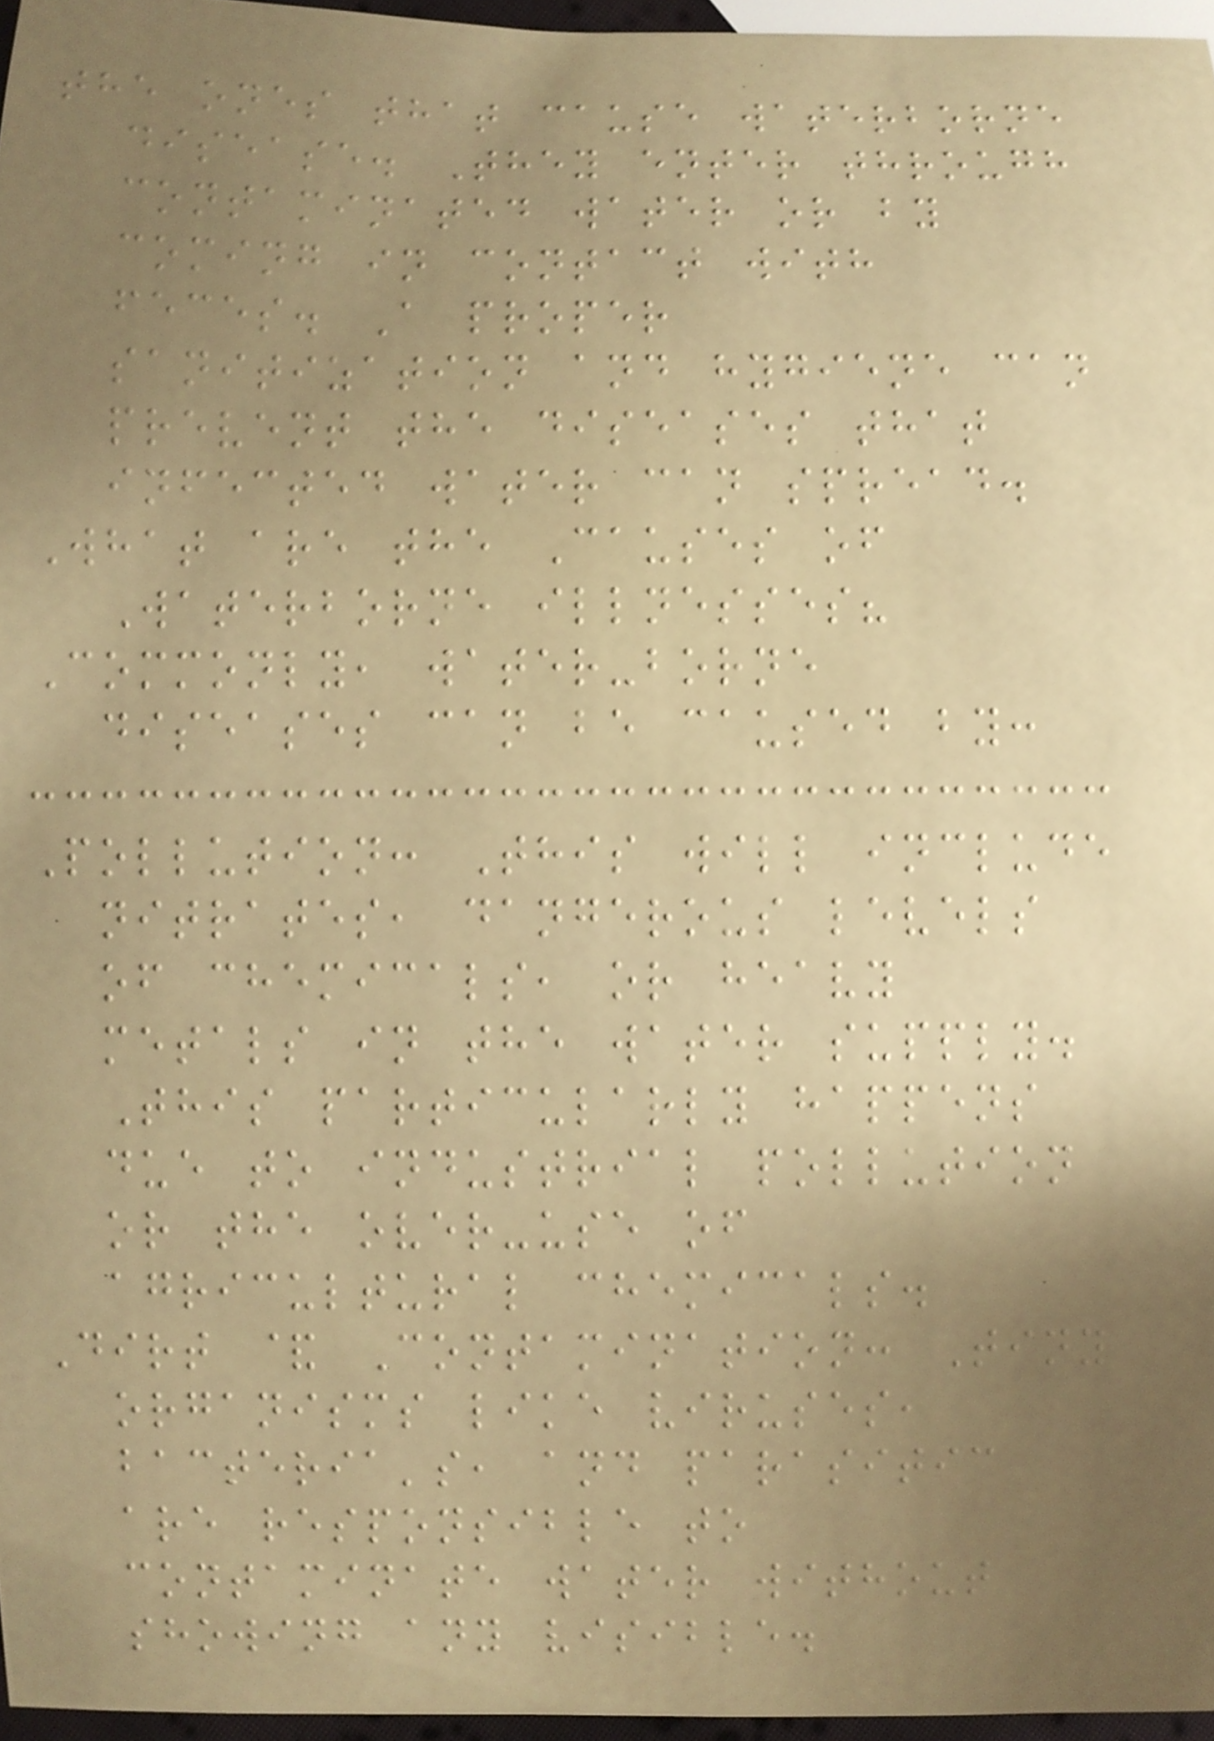the ones that cause waterborne
disease. They enter through
contaminated water or by
coming in contact with
feces. A proper
sanitization and hygiene can
prevent the diseases that
infected water can spread.
What are the Causes of
Waterborne illnesses?
Commonly, water-borne
diseases can be caused by:
Pollution: This will include
nitrates, dangerous levels
of chemicals, or heavy
metals in the water supply.
This particularly happens
due to industrial pollution
or the over-use of
agricultural chemicals.
Dirt & Contamination: Tiny
organisms like viruses,
bacteria's, and parasitic
are responsible to
contaminate water without
showing any visible.
